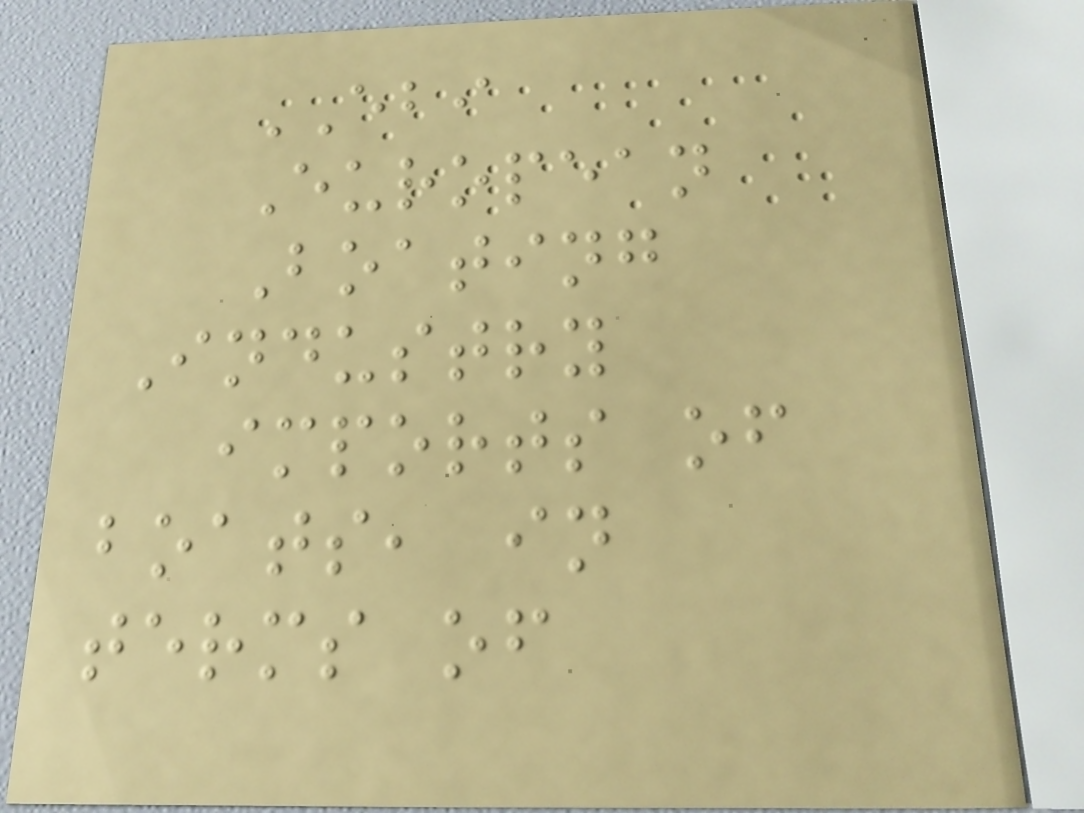EBI
European
Boating
Industry
imports of
boats, in
terms of
